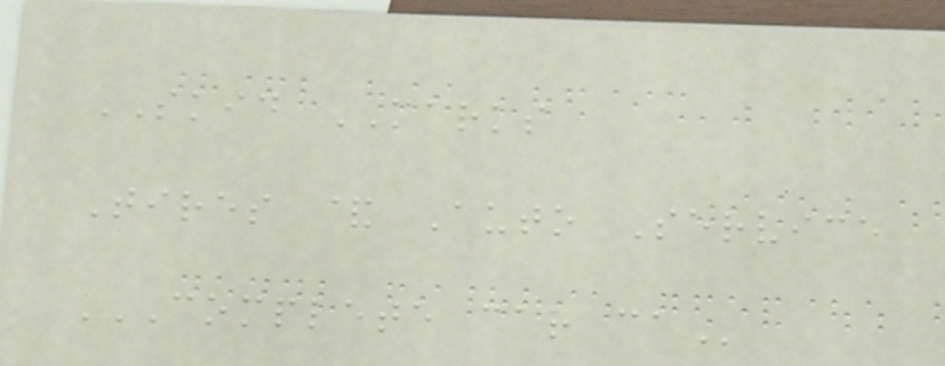SKID MARKS
Tires & Auto Service
COMPLETE CAR CA
